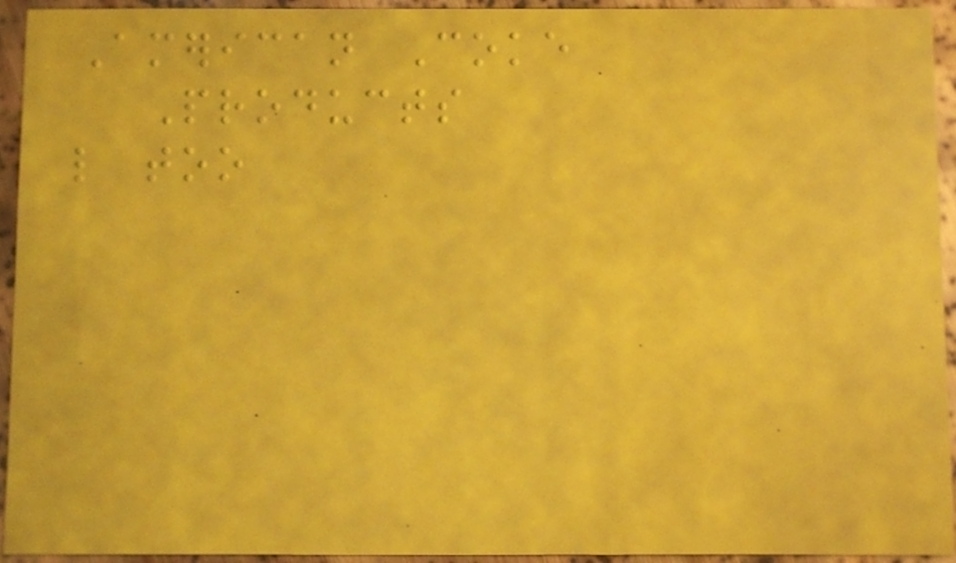American Coke
Products
like too
